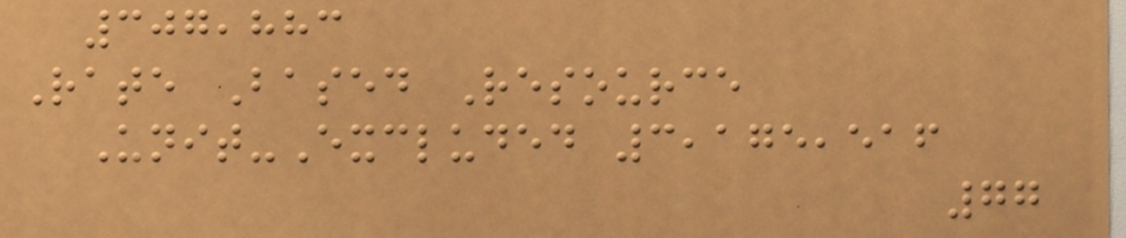307,883
Rate Based Resource
Unit-Excluded 3,175,516
77
